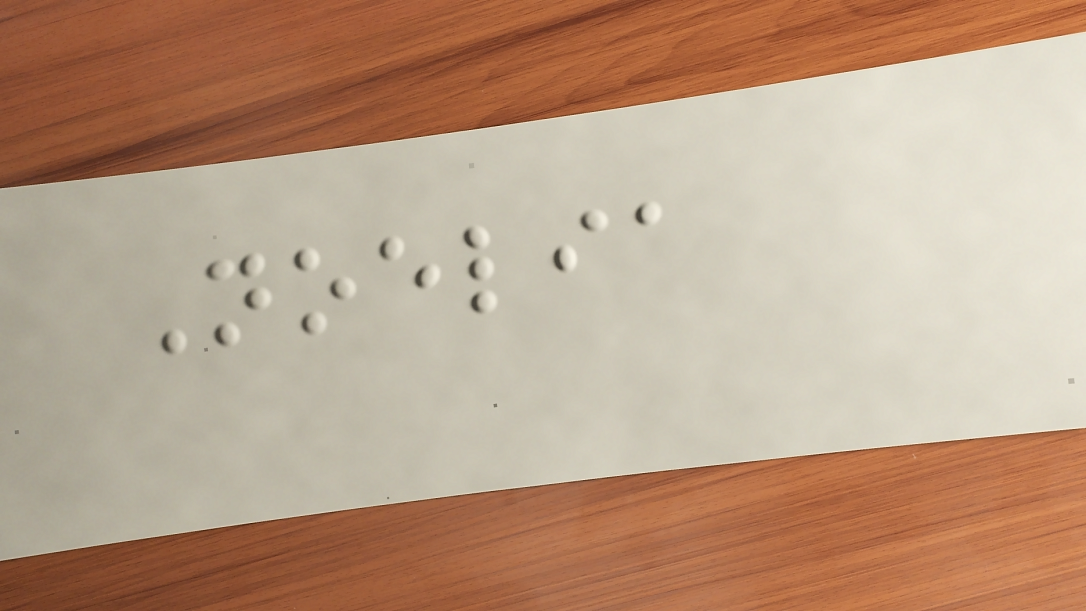Noelia
